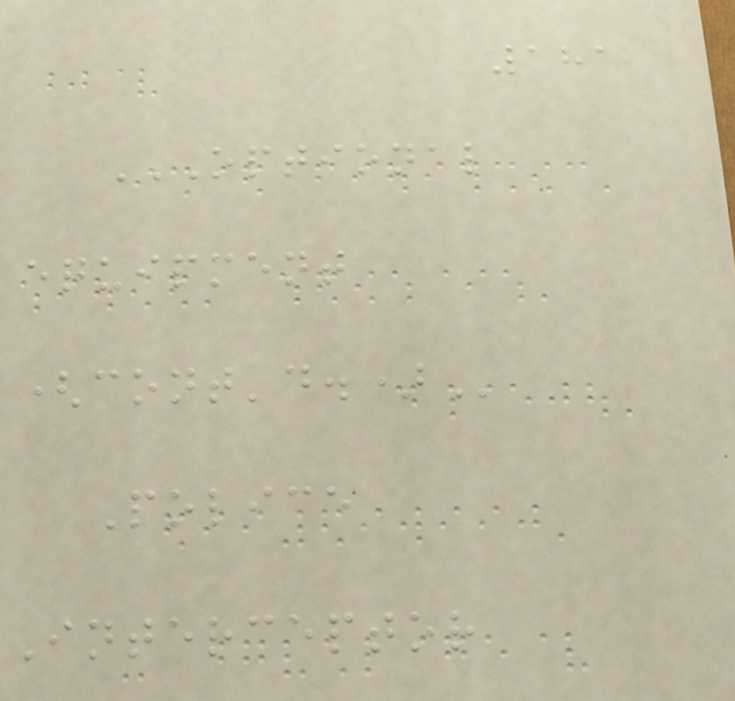181
OPTIONAL
EQUIPMENT
(CONT'D.)
Police
Interceptor
